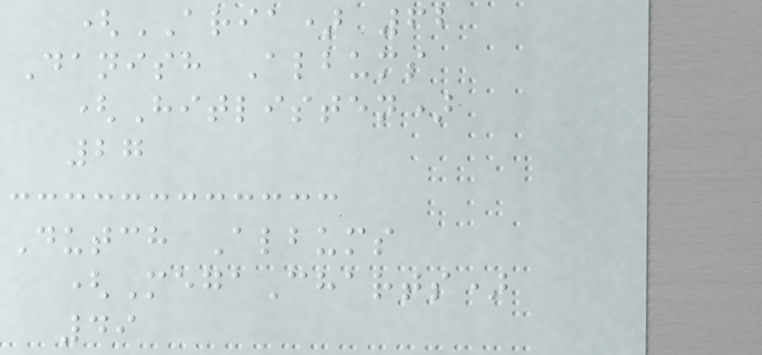(ARIA) 62
Danish Albums
(Hitlisten)
27
Dutch Albums
(MegaCharts)
49
